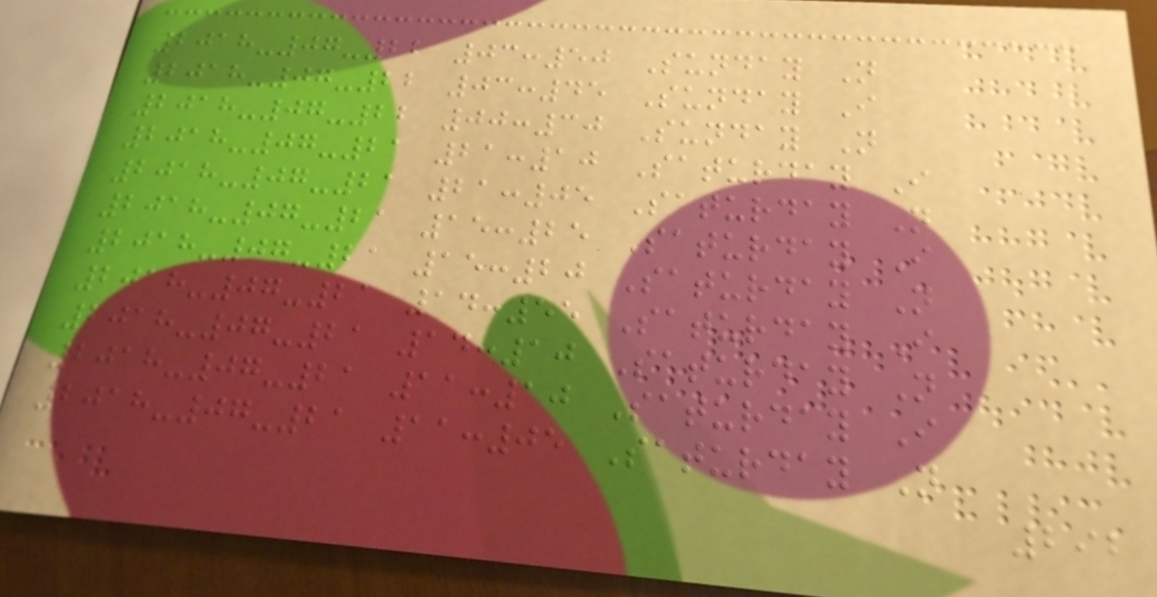2018-07-22 03:50 Sunday N
2018-07-22 03:45 Sunday I
2018-07-22 00:30 Sunday N
2018-07-21 21:10 Saturday I
2018-07-21 21:05 Saturday N
2018-07-21 15:25 Saturday I
2018-07-21 15:20 Saturday N
2018-07-21 14:55 Saturday I
2018-07-21 14:10 Saturday N
2018-07-21 11:10 Saturday I
2018-07-21 11:05 Saturday N
292
